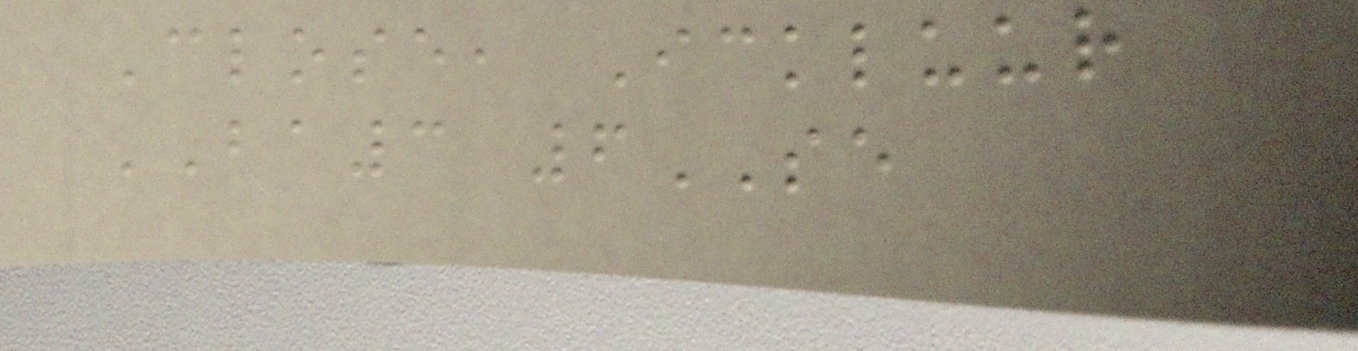Close, Ickluur
BA3 6SE
